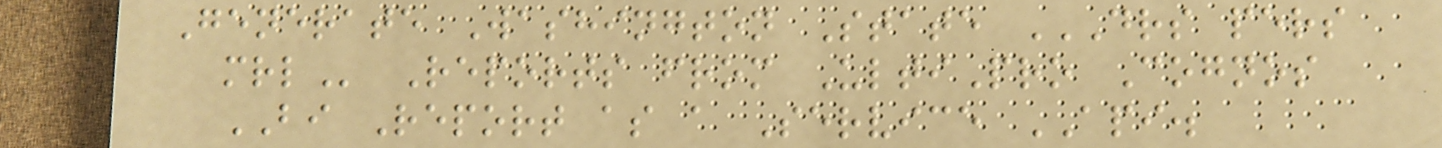Generate Washington State DRS PERS
MRL Reports from UltiPro Cognos
BI Report as a Service API.
